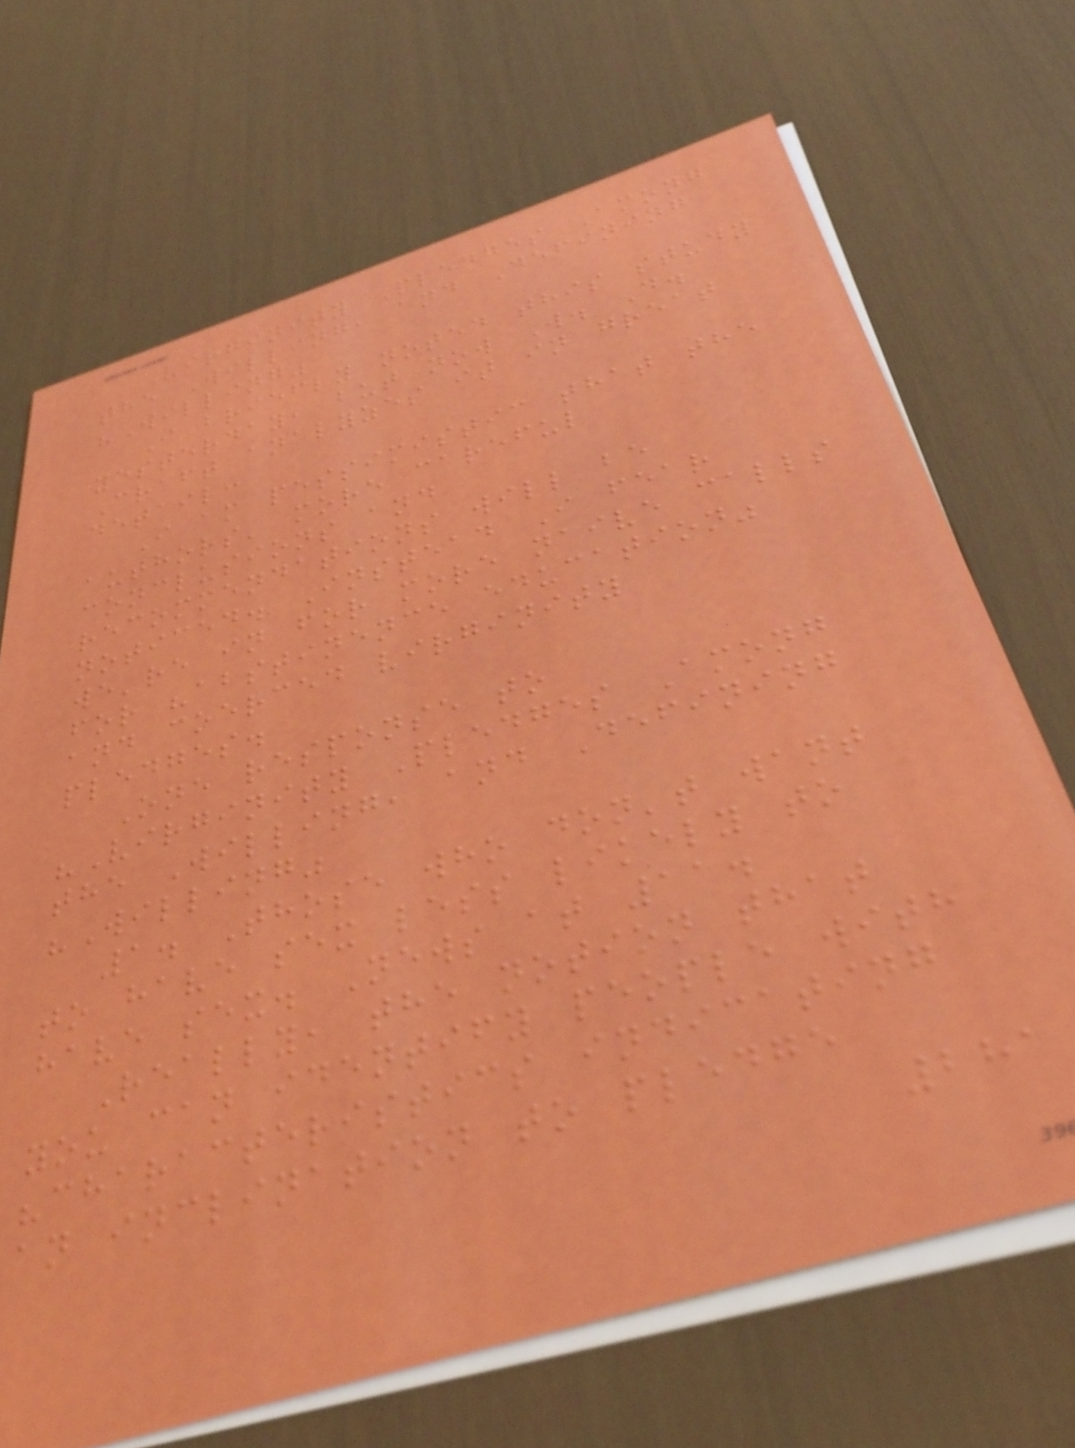Virginity Pledges Among
the Willing, and Defining
"Willing"
I briefly noted this study
yesterday, but now W. D.
Craft analyzes it in great
detail:
I am pessimistic that the
authors' more careful
conclusions and
recommendations will be
noticed. Instead I fear
we're in for more naive calls
for "abstinence education"
and coerced virginity
pledges.
One response to
"Virginity Pledges Among
the Willing, and Defining
"Willing"
1. Those who don't want
to have sex less likely to
have sex. News at 11.
Really, the notion that
you can identify people with
"characteristics indicating
an inclination to pledge
281
